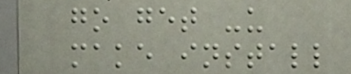go get -u
make install
